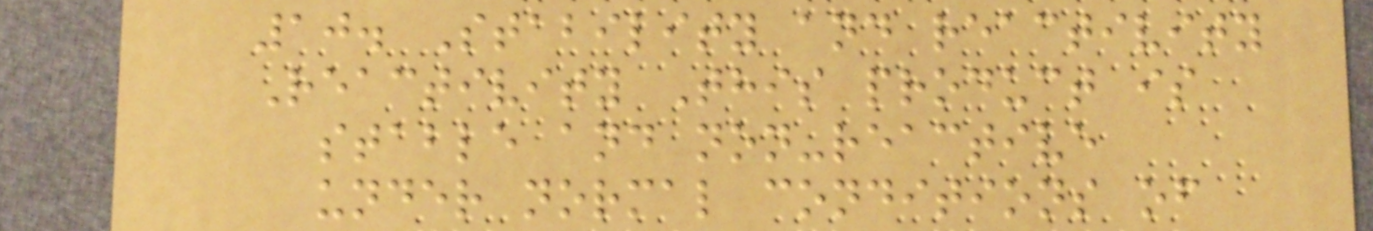10. Stability and reactivity
Reactivity This product is
stable and non-reactive
under normal conditions of
